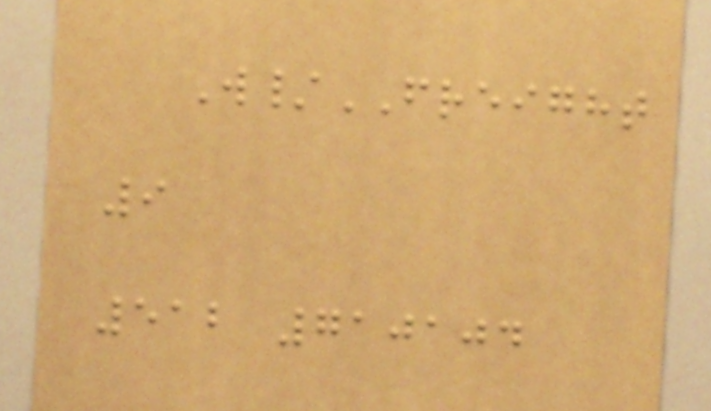W/FREIGHT
9
512 710104
